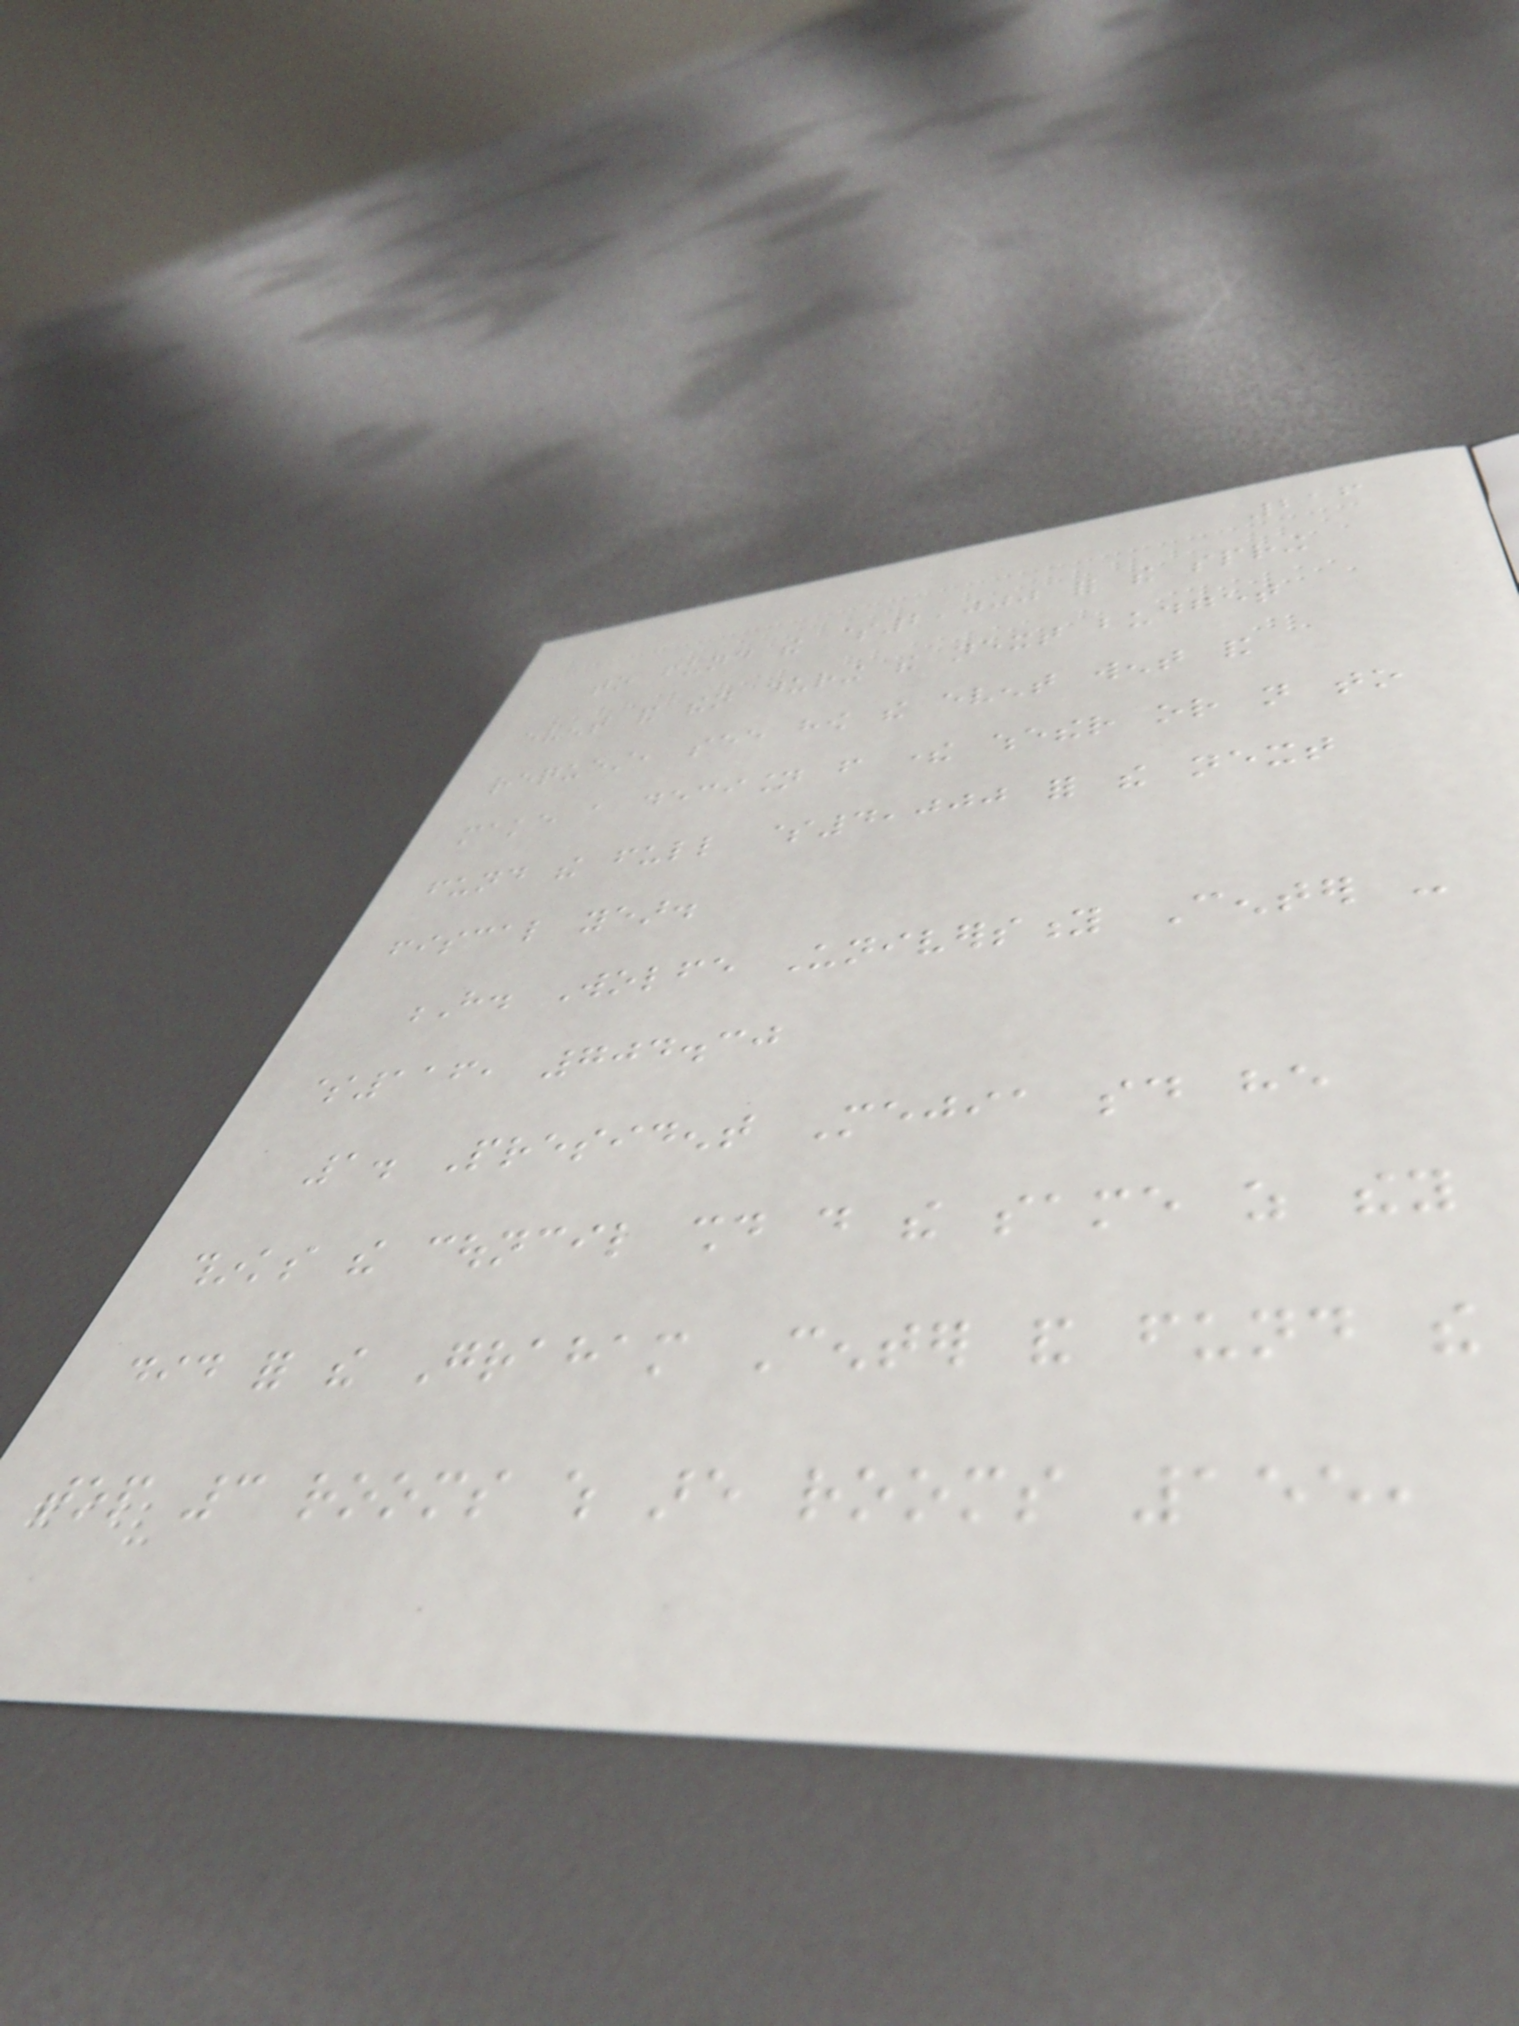216
to fund the $2,000 for the spring
event and then during the next budget
request, see how the event went and
make a decision from there whether or not to
fund the full $4,000 for the next
fiscal year.
H. Wolfe University Center -
$116, 704.30
1. President Mejia said he
thinks the council should do the same as they
did for the Graham Center and fund the
top 3 rooms which are rooms 155,
